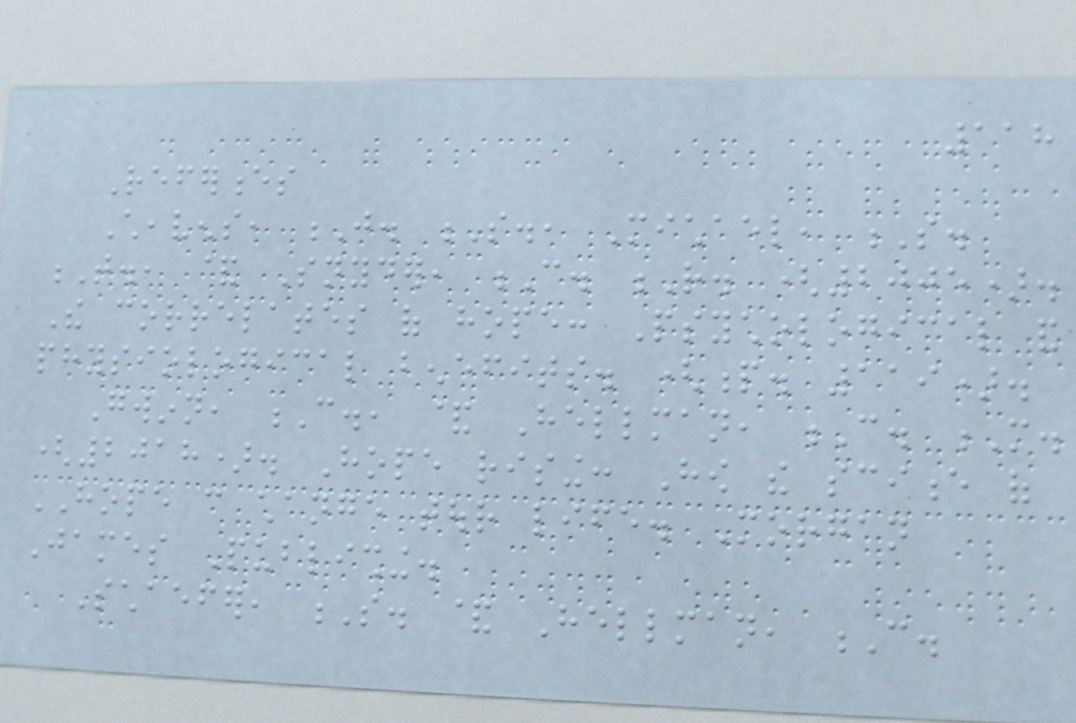118
References
Cheavens, J. S., Michael, S.
T., & Snyder, C. R. (2005).
The correlates of hope: Psychological and
physiological benefits. (p. 119).
Gwinn, C., & Hellman, C. M.
(2018). Hope rising: How the science of
HOPE can change tour life. Morgan
James Publishing.
Schaefer, S. & Hellman, C.
